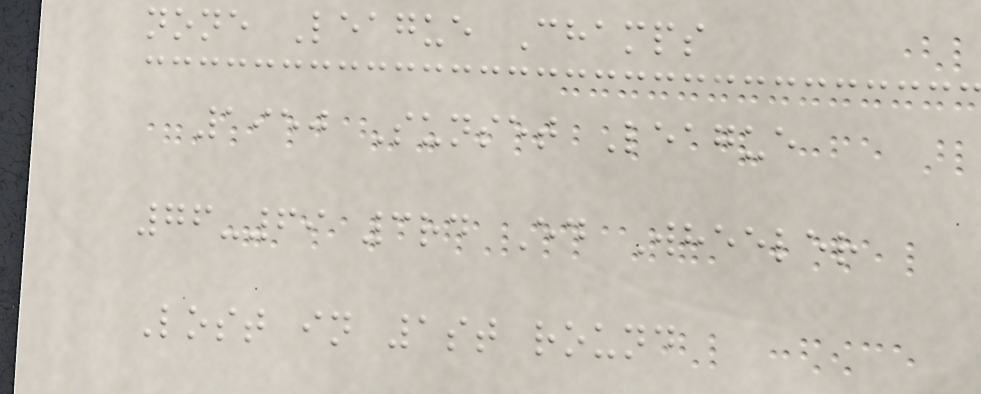none League Champs
1950 Sunset League
76-69 3rd Ed Wheeler
Lost in 1st round
